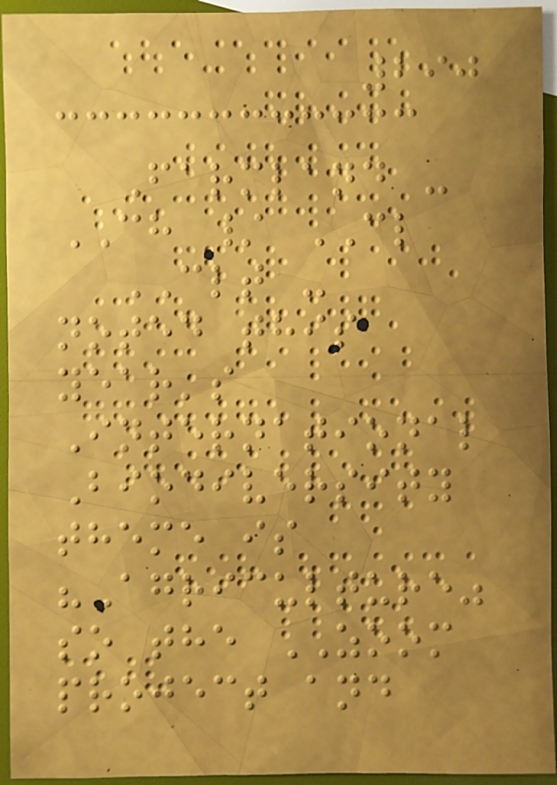290
Farmland -
CH / CL
CLT -
noted this
year's
International
Biodiversity
theme is
"Agriculture"
so the ZOOM
project and
